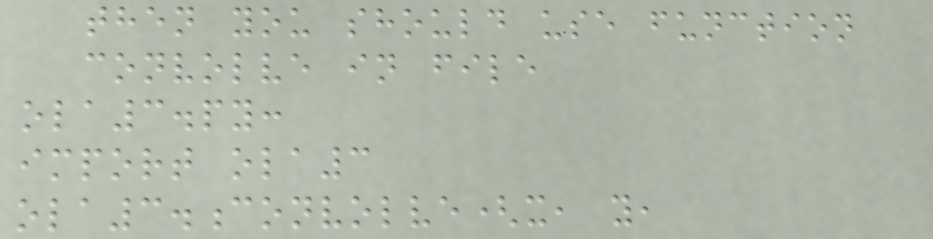then you should use function
convolve in file
ola3.py:
import ola3
ola3.convolve(x, y,
